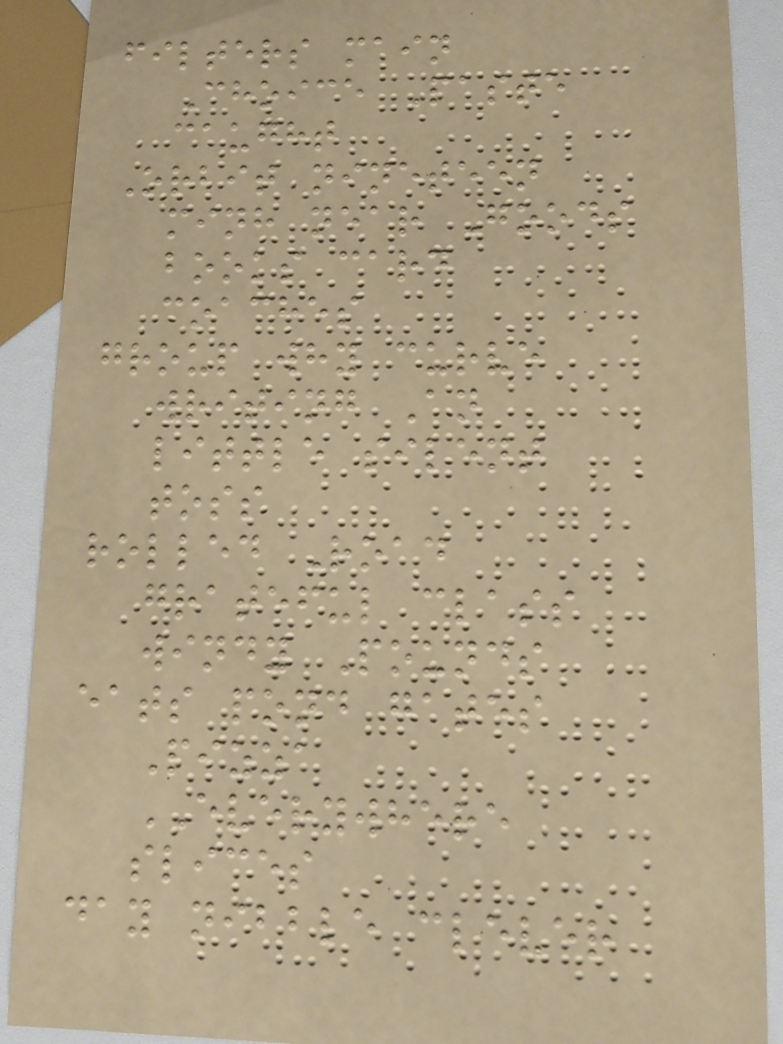filters main
Choice Paste
caught
Orbit nineteen
minh near Goods
books card
coaches
group why curve
writing An
little silent
toss
rolled Road
grateful class
windy Pounds
eats pond gates
Pizza
EVERYWHERE
slices
day nibble clever
